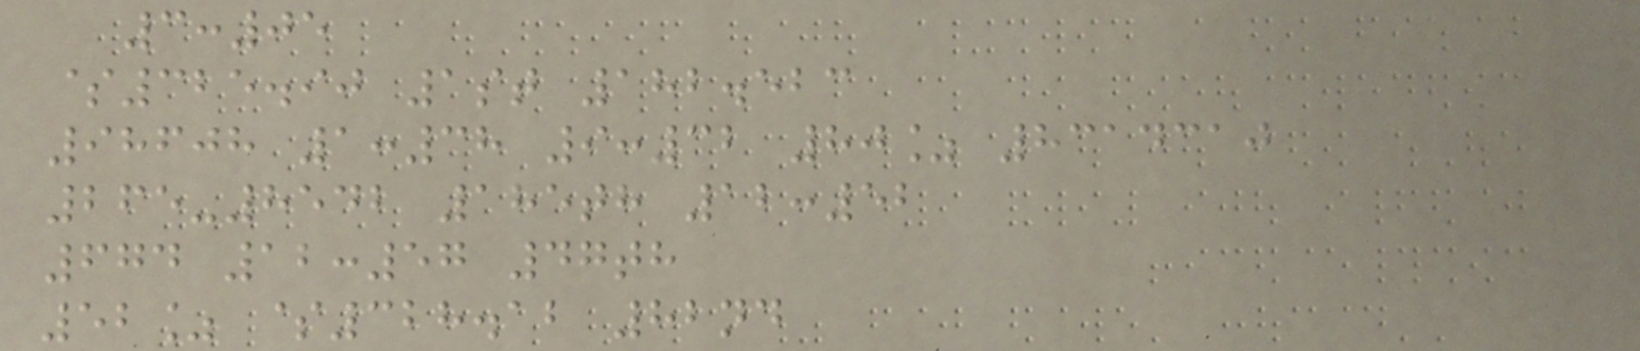3:05
$325.90 1st 182.523
98608 1:38 9:32 80% 8314310
265-8542 185th 12:52
674 12:57 47th
52% $328.12 82nd
